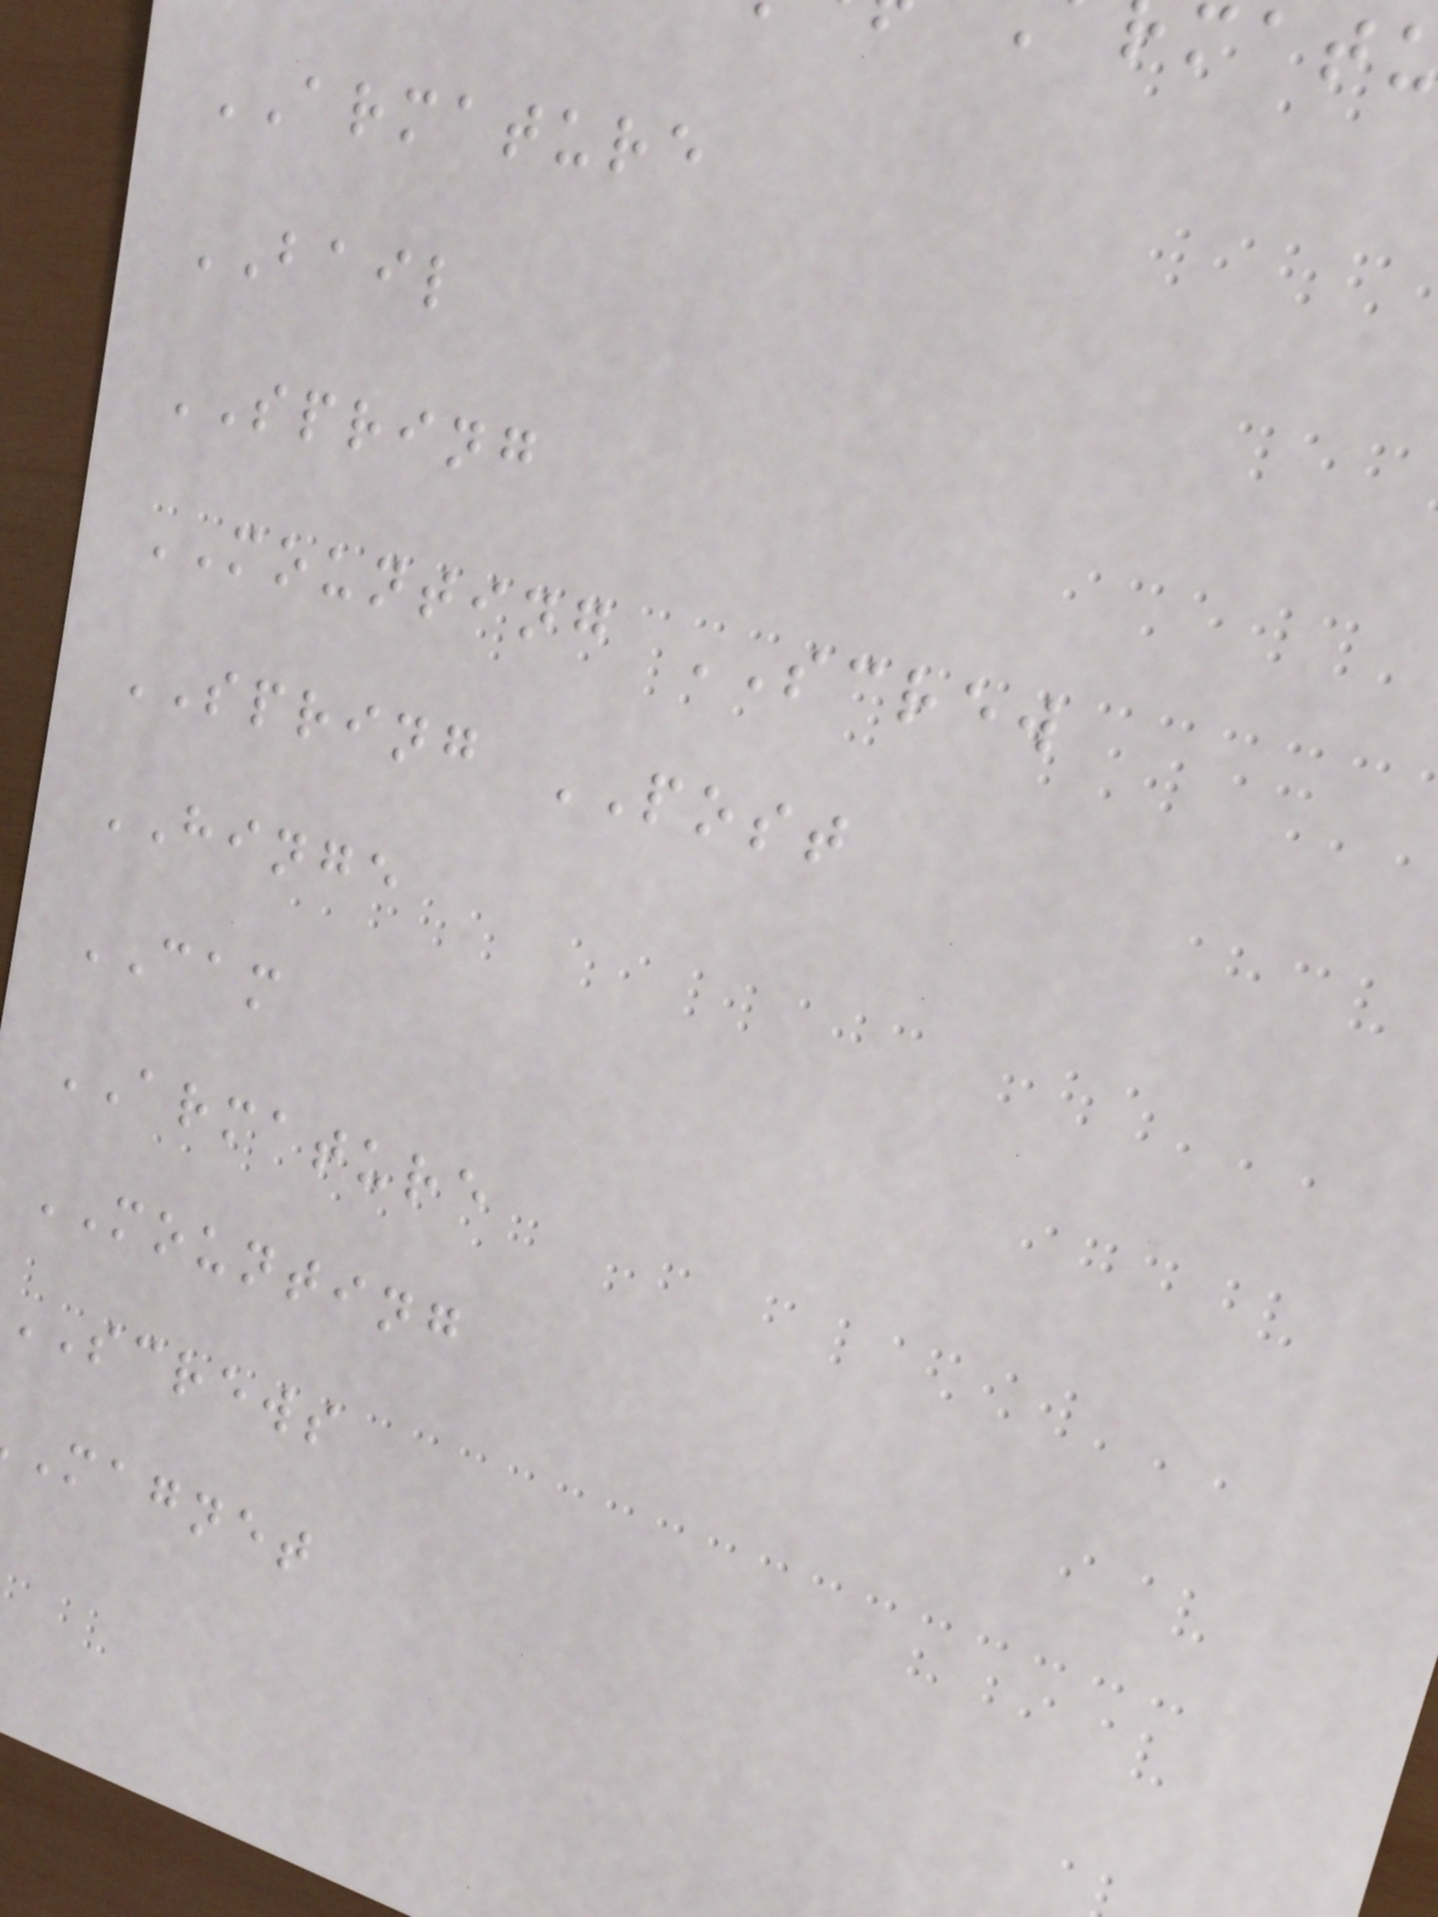ARMATURE
BAIL
SPRING
MOUNTING SCREW
SPRING POST
HINGE
CAM
ARMATURE
MOUNTING
SCREWS
magnet
